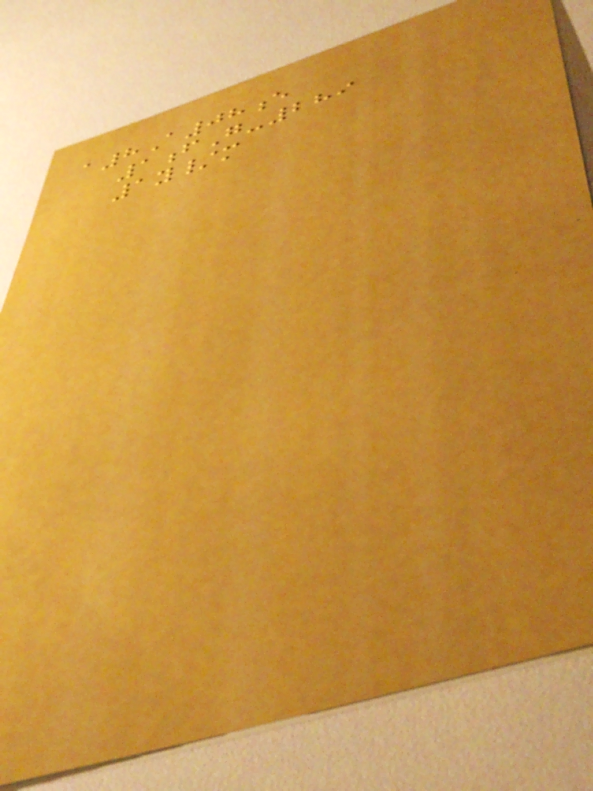a8A08e
1fG-289
1y/m
